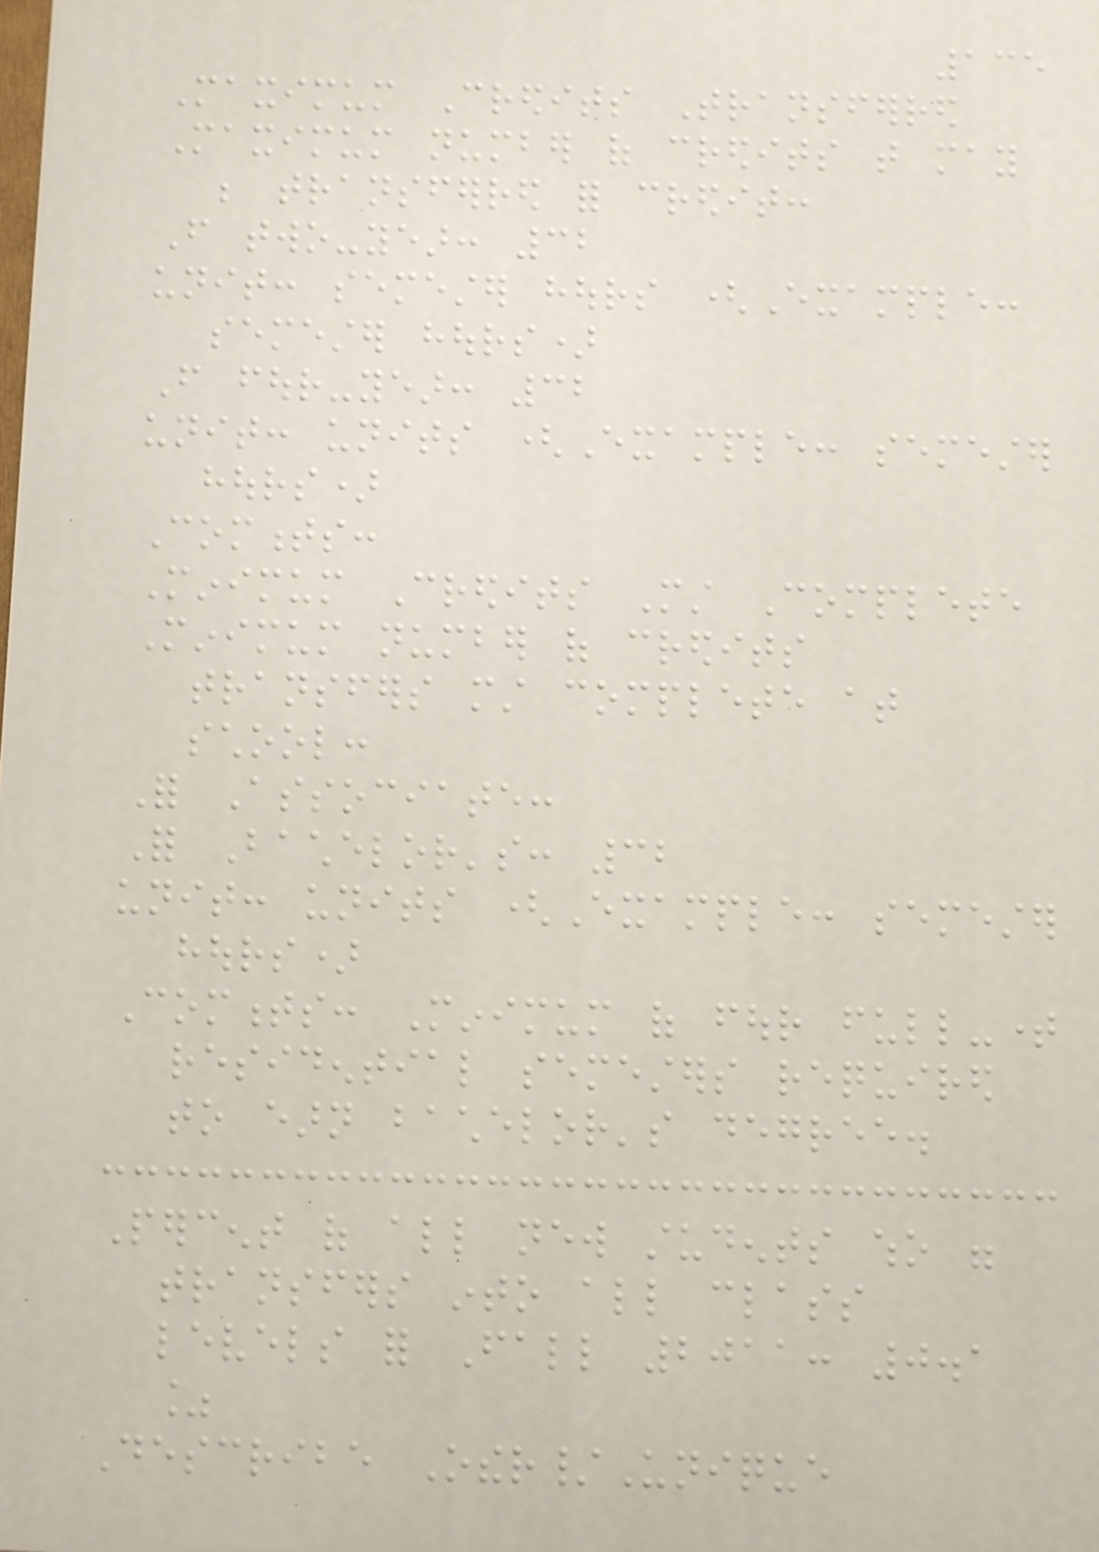135
Maximum Credits Transferred
Maximum number of credits that may
be transferred for credit:
From two-year: 32
unit: semester hours (Example:
semester hours)
From four-year: 32
unit: units (Example: semester
hours)
Comments:
Minimum Credits Must Complete
Minimum number of credits
transfers must complete at
school:
For Associate:
For Bachelor's: 32
unit: units (Example: semester
hours)
Comments: Minimum of four full-time
residential semesters required
to earn bachelor's degree.
Percent of all new students who were
transfers into all class
levels for Fall 2011: 0.1
%
Describe Other/Unique
